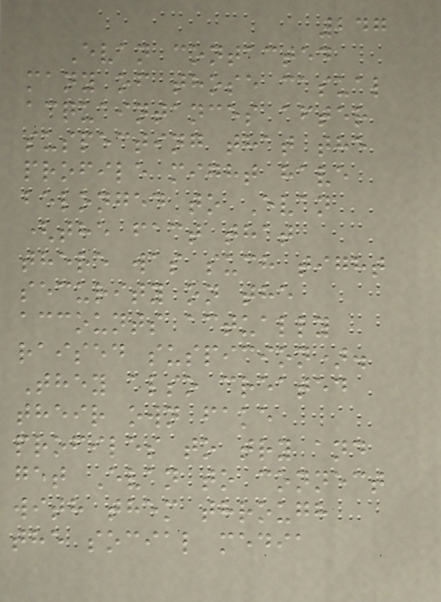247
Evan contacted
many of those casual
acquaintances after
suspecting that the
profile might have
belonged to Evan
(the fact that
there was such tight
security on the
accounts actually
raised suspicion).
They also created
their own fake
profiles to try and
get Evan to connect
with them through
the social media
